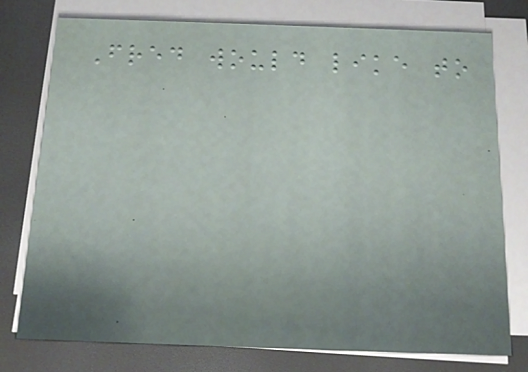Fred would like to
